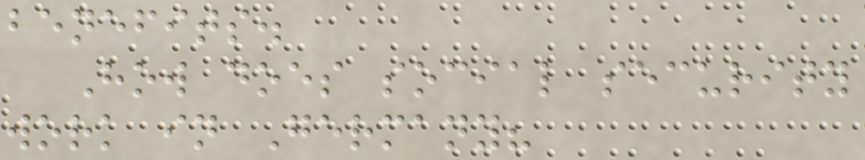benefits.
How does social security
work in Germany?
